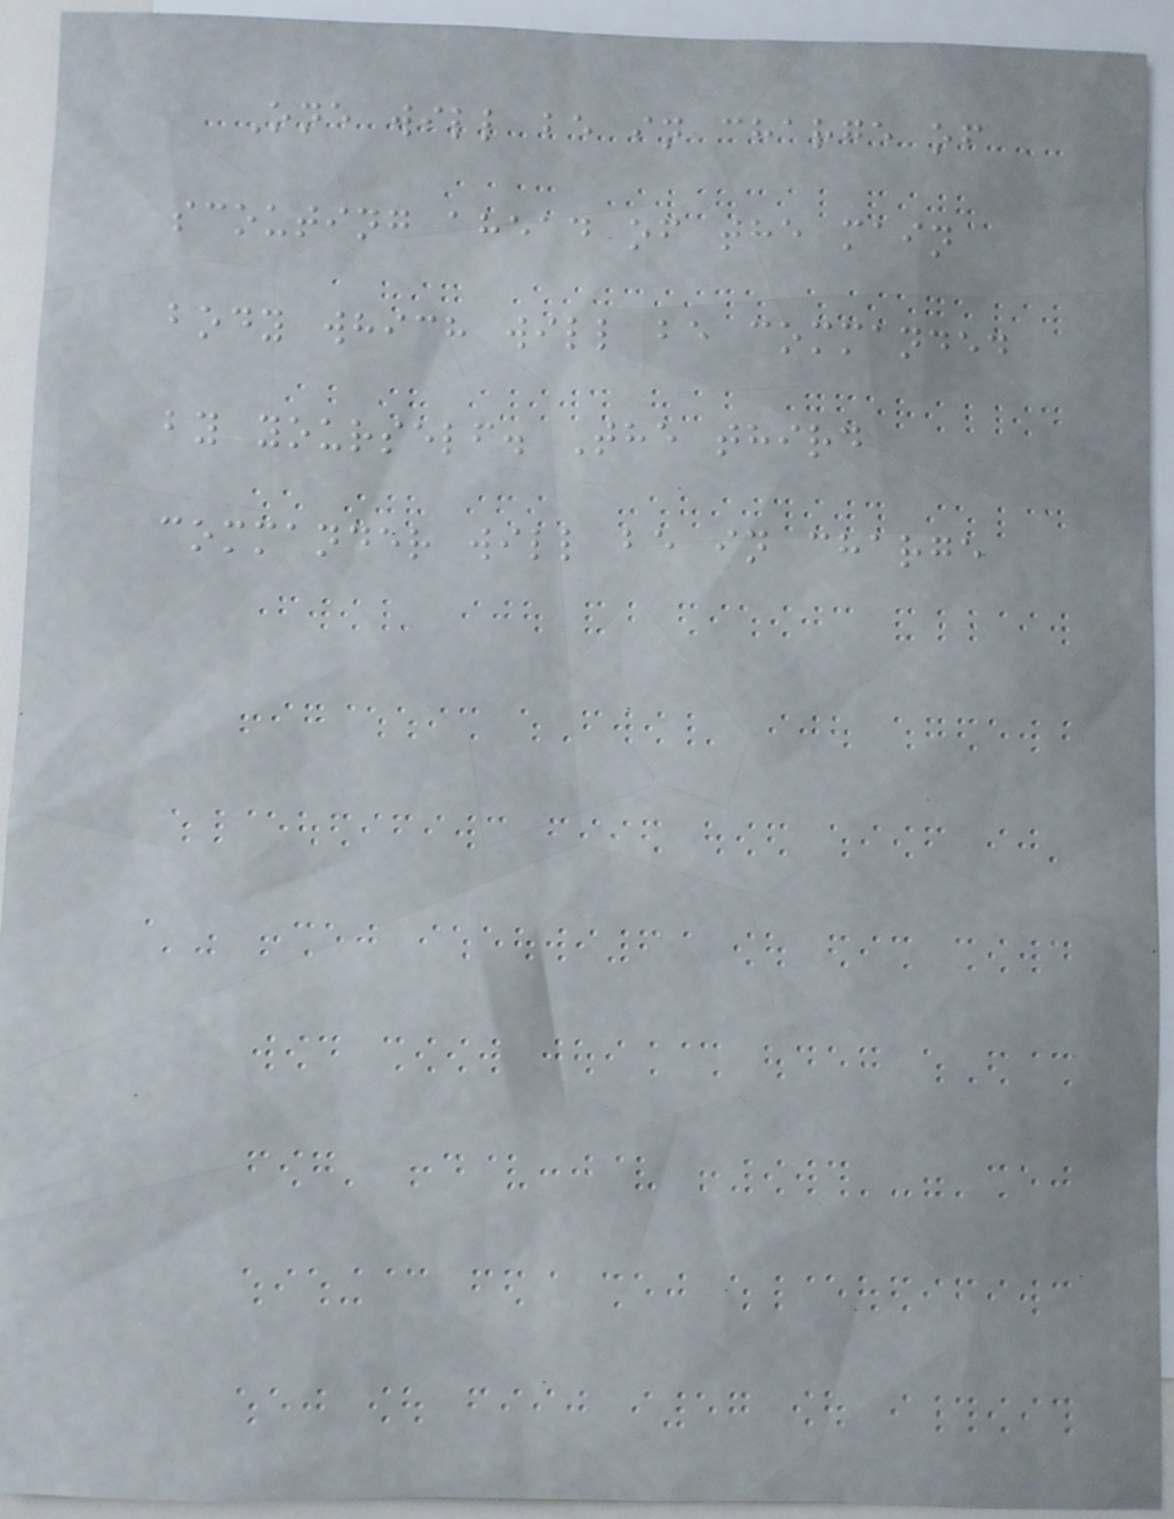One will be in charge of
scouting ahead of the main
body which will be commanded
by yourself. The third
commander will be in charge
